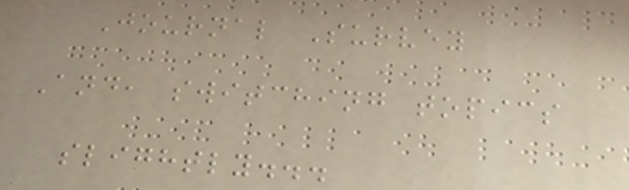Journal Survey
And, switching topics
slightly...
